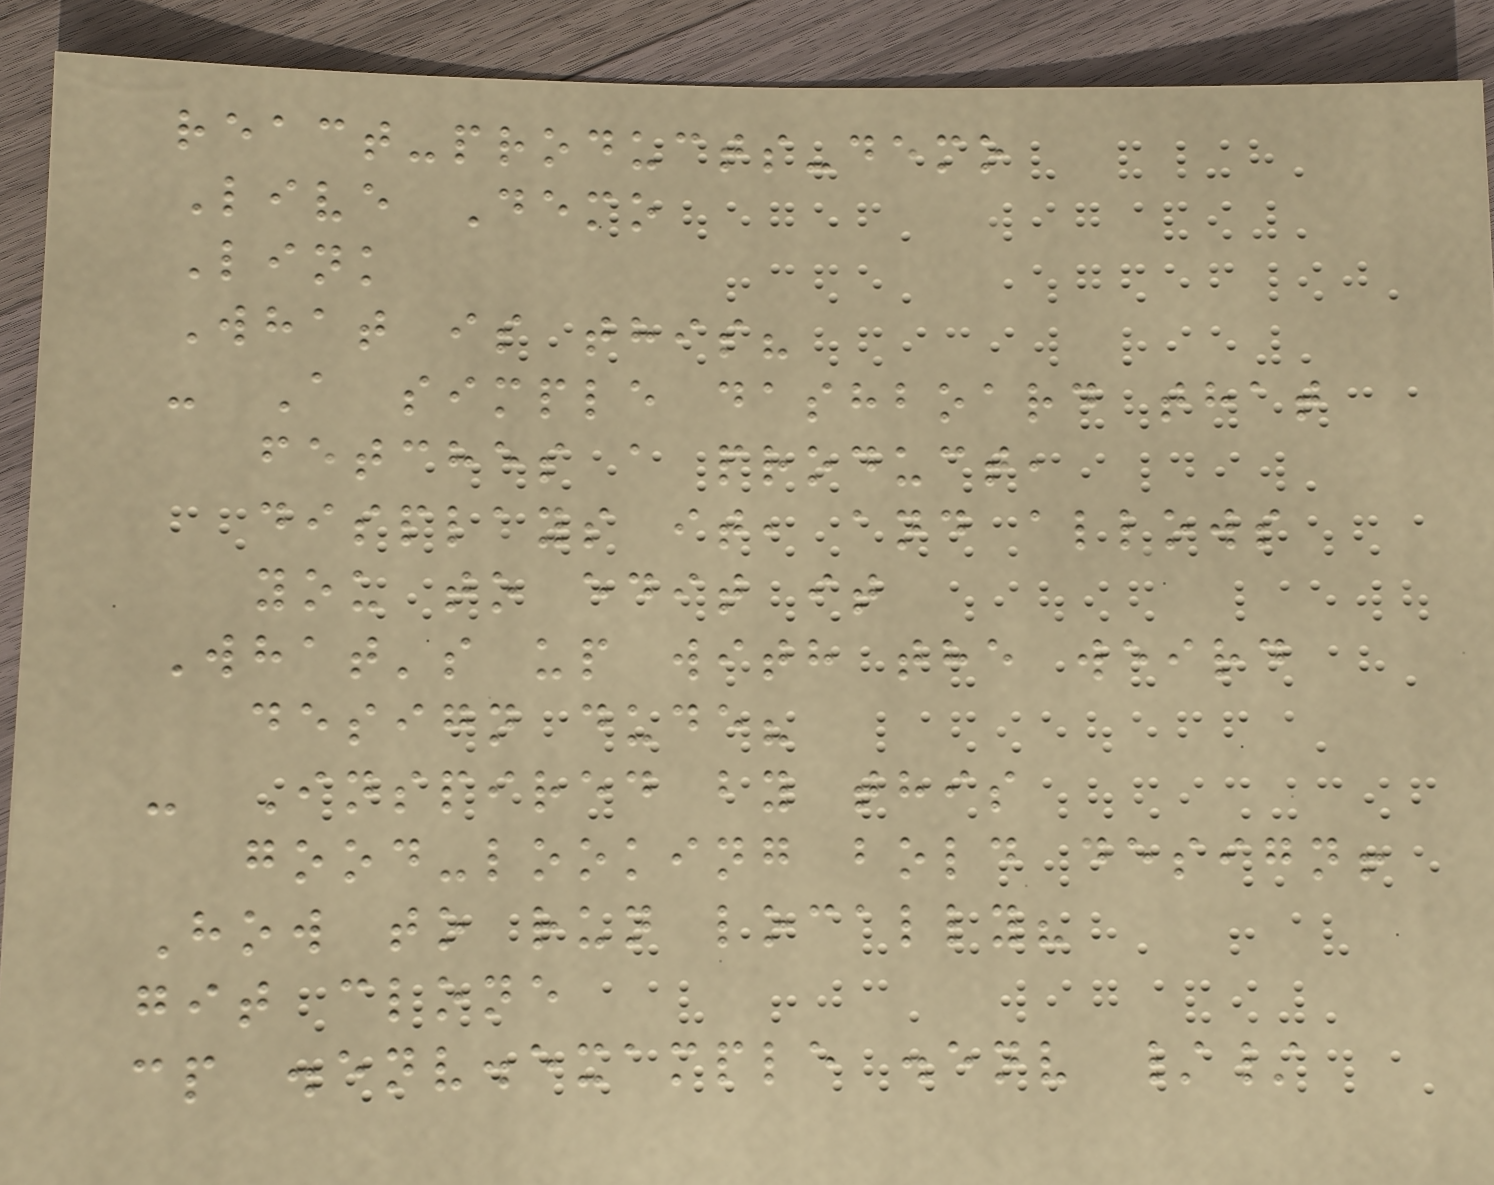react-products-demo
Live Demo
Link
What is this?
- A simple dashboard that
fetches a product,
displays it, and allows
you to edit it
What's up with the weird
design dude?
- Inspired by this
good-looking bold design!
How to run locally?
git clone
cp .env.example .env //
